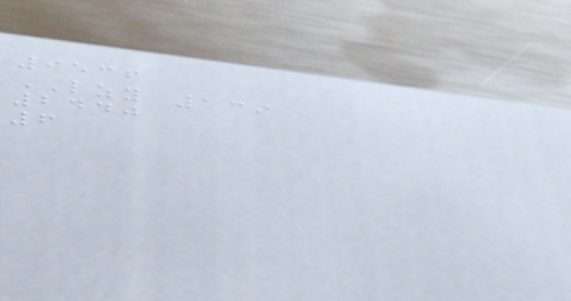9536
LZY 139
2440
6
